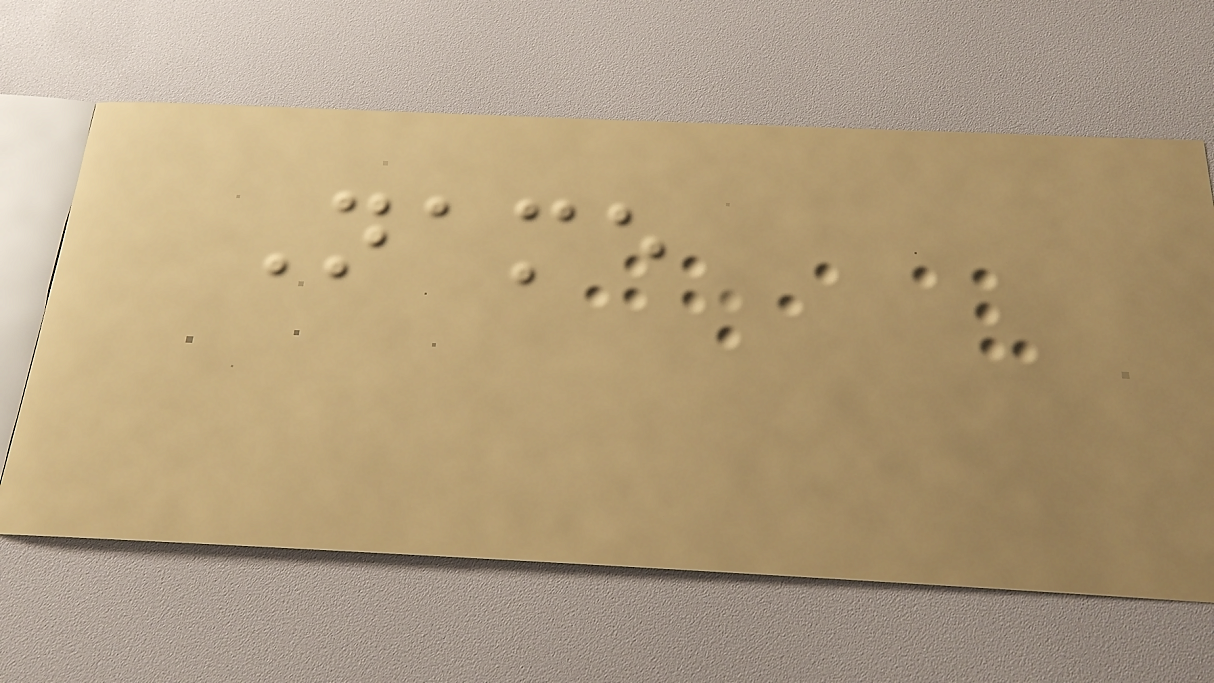Name
